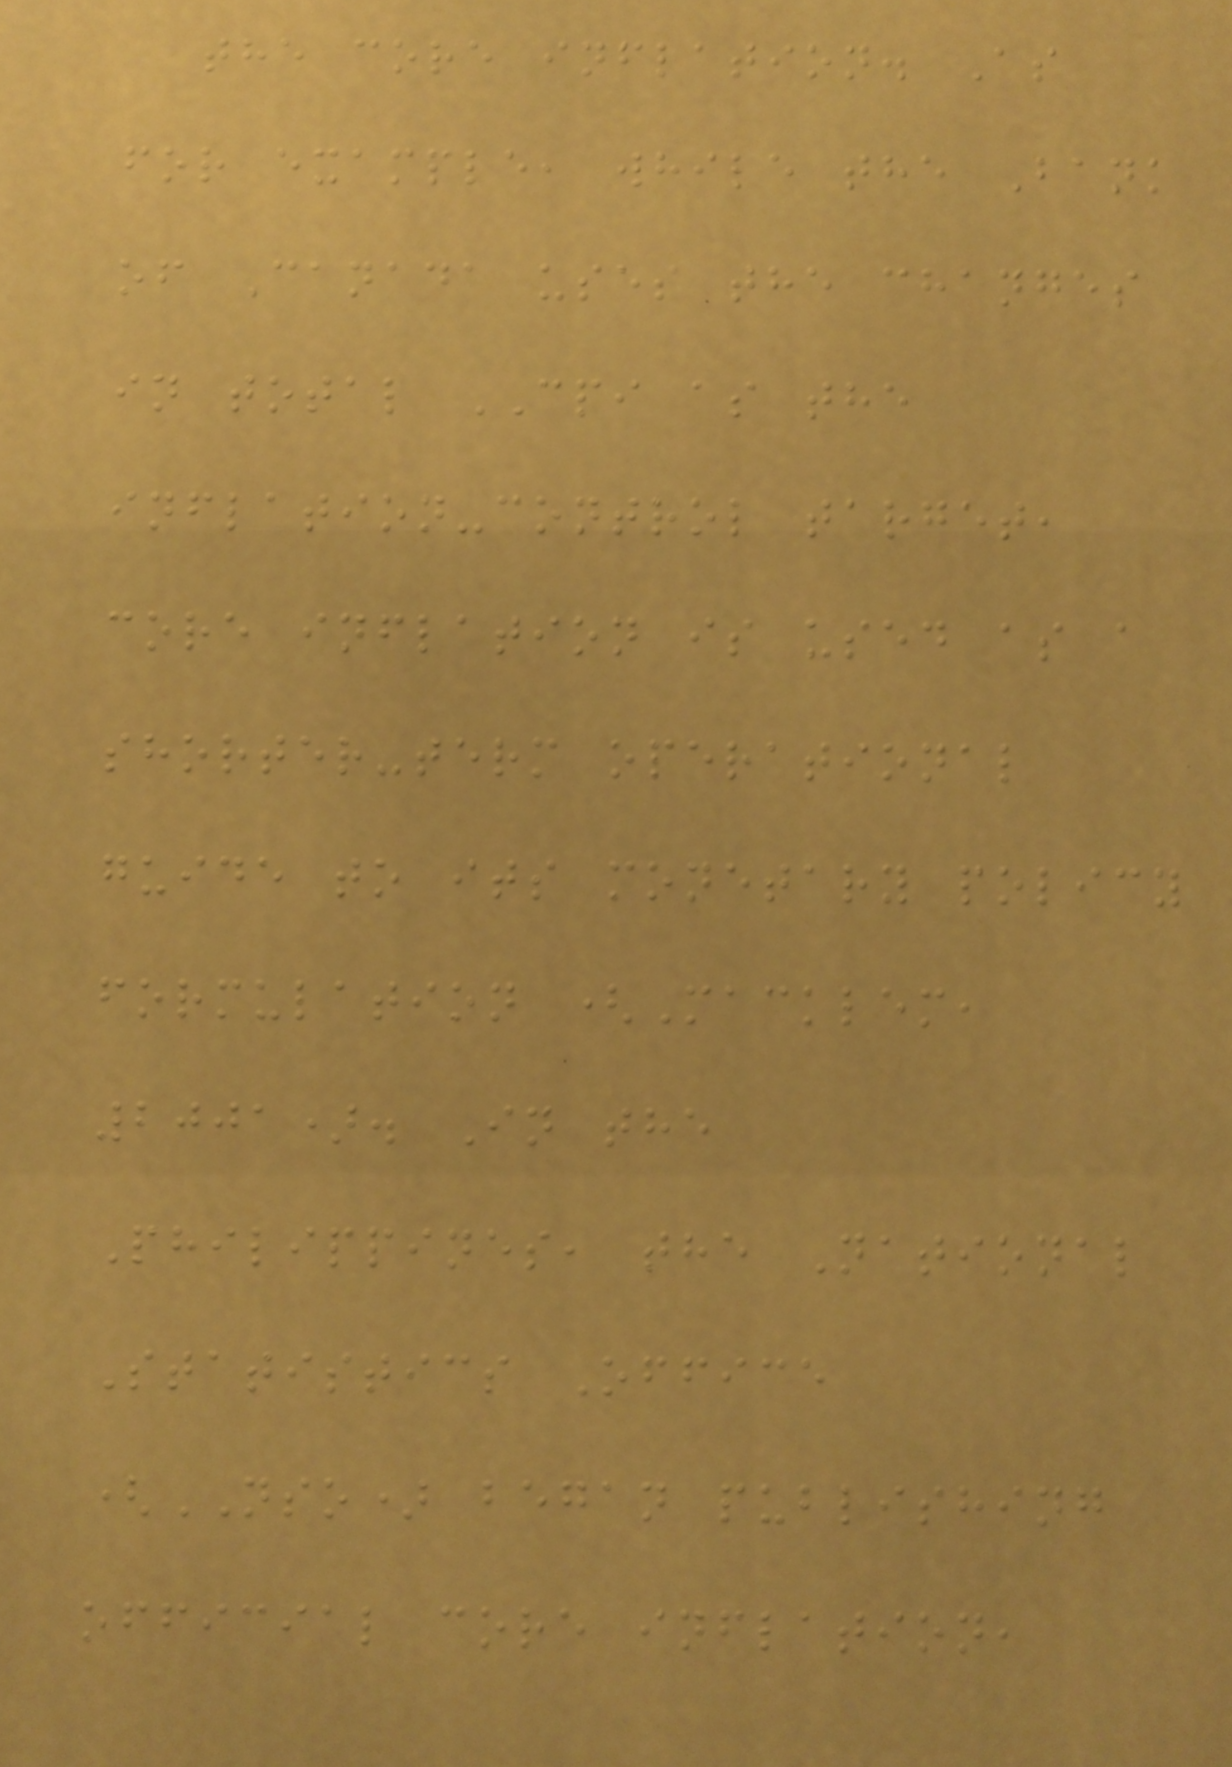the core inflation. As
for example, while the Bank
of Canada uses the changes
in total CPI as the
inflation-control target,
core inflation is used as a
shorter-term operational
guide to its monetary policy
formulation (Macklem,
2001). In the
Philippines, the National
Statistics Office
(NSO) began publishing
official core inflation,
